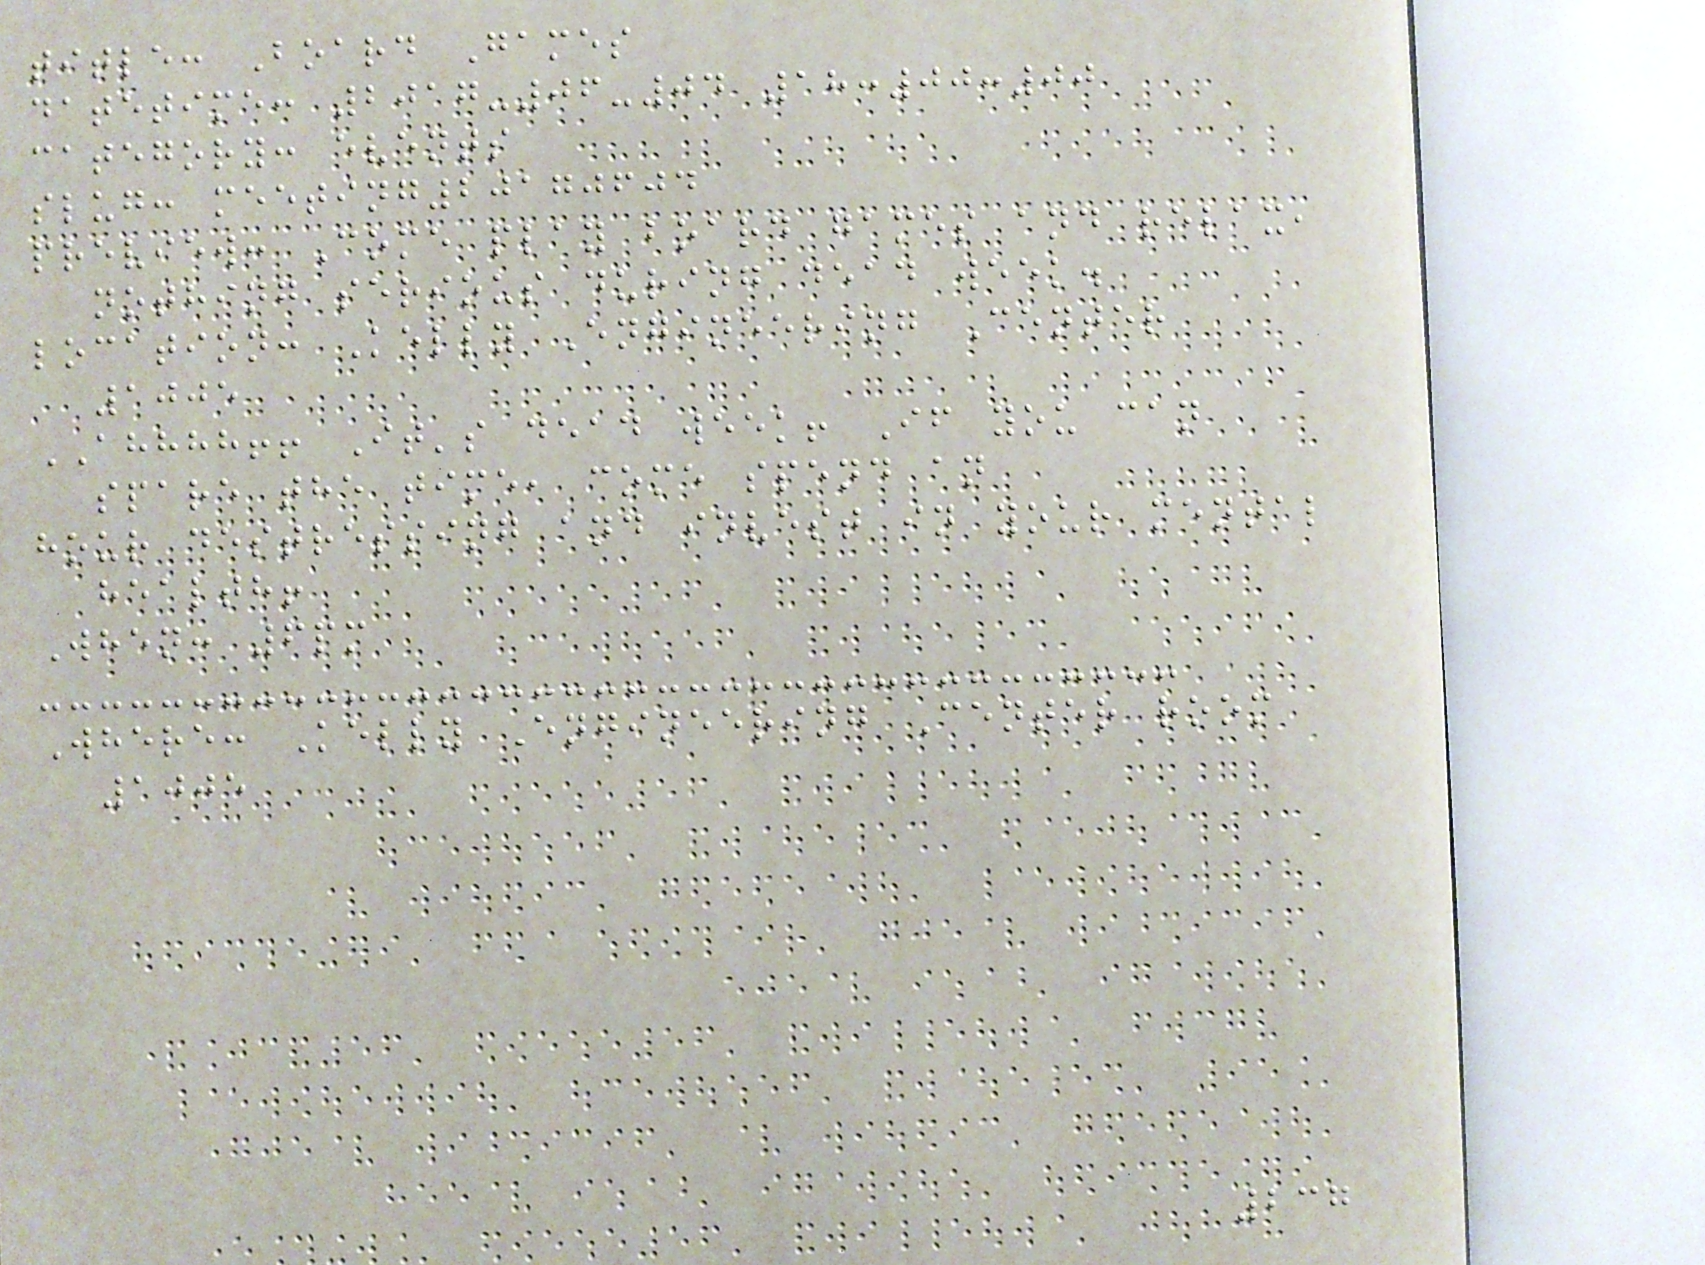title: Board Games
datetime: 2017-06-04 18:00:00
category: events
slug: meeting20170604
preview: Come play board games and relax,
nothing serious during dead week.
location: Kelly Engineering Center
1005
AHHHH!! It's dead week! If you can
spare the time, come spend an
hour destressing and invest in your mental
health!
When: 6pm
Where: Kelly Engineering Center room
1005
237
